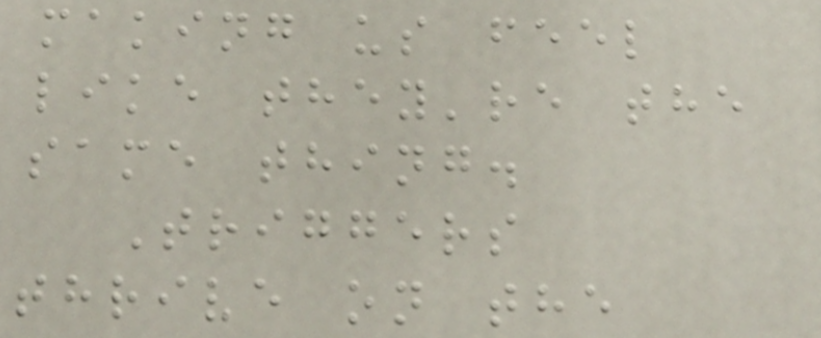making us feel
like they're the
same thing.
Triggers
thrive on the
